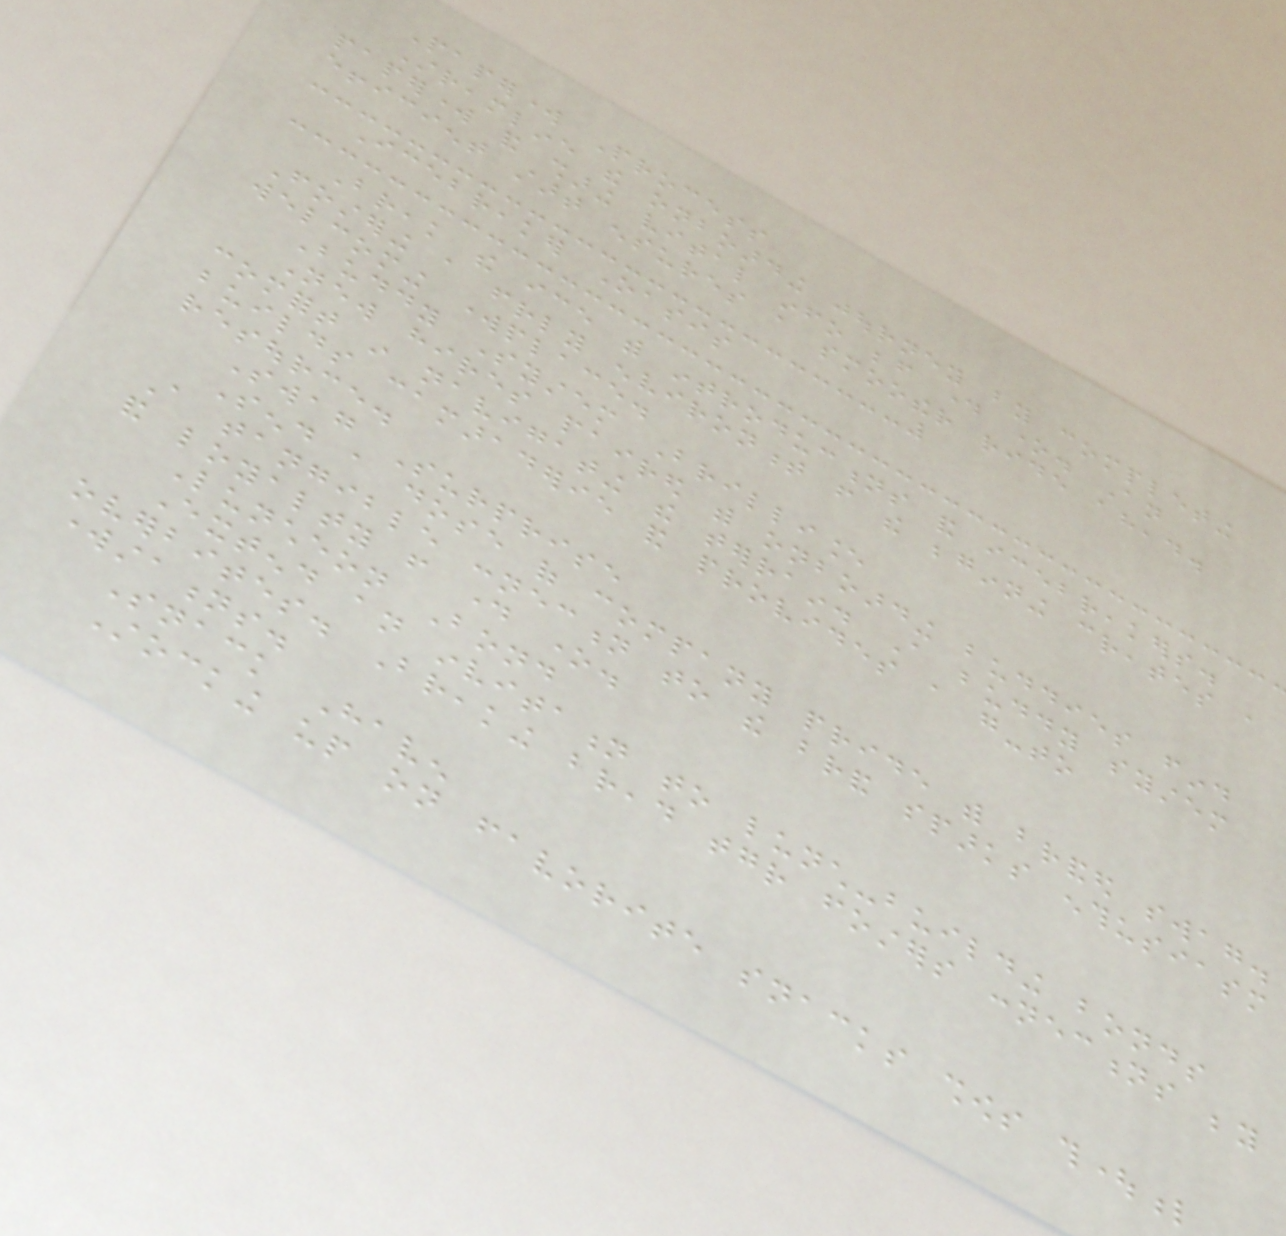Paperwork Process
Streamline the onboarding journey by completing
paperwork and sharing vital info before day one. An
efficient start ensures a smoother ride ahead.
Icebreaker Oasis
Break the ice with introductions and icebreakers.
Fostering a friendly environment from the beginning creates a
welcoming workplace.
Buddy System Brilliance
New hires paired with onboarding buddies find
comfort in navigating the terrain. A buddy system
builds camaraderie and provides a go-to
resource.
Swag Surprise
Send a dose of company pride with branded swag.
A tangible connection to the brand sparks enthusiasm
and loyalty from day one.
Luncheon Bond
Extend an invitation to lunch-building bonds
overbites. Breaking bread together fosters connections beyond
workstations.
Snack Haven
Stocking up on favorite snacks shows thoughtful
